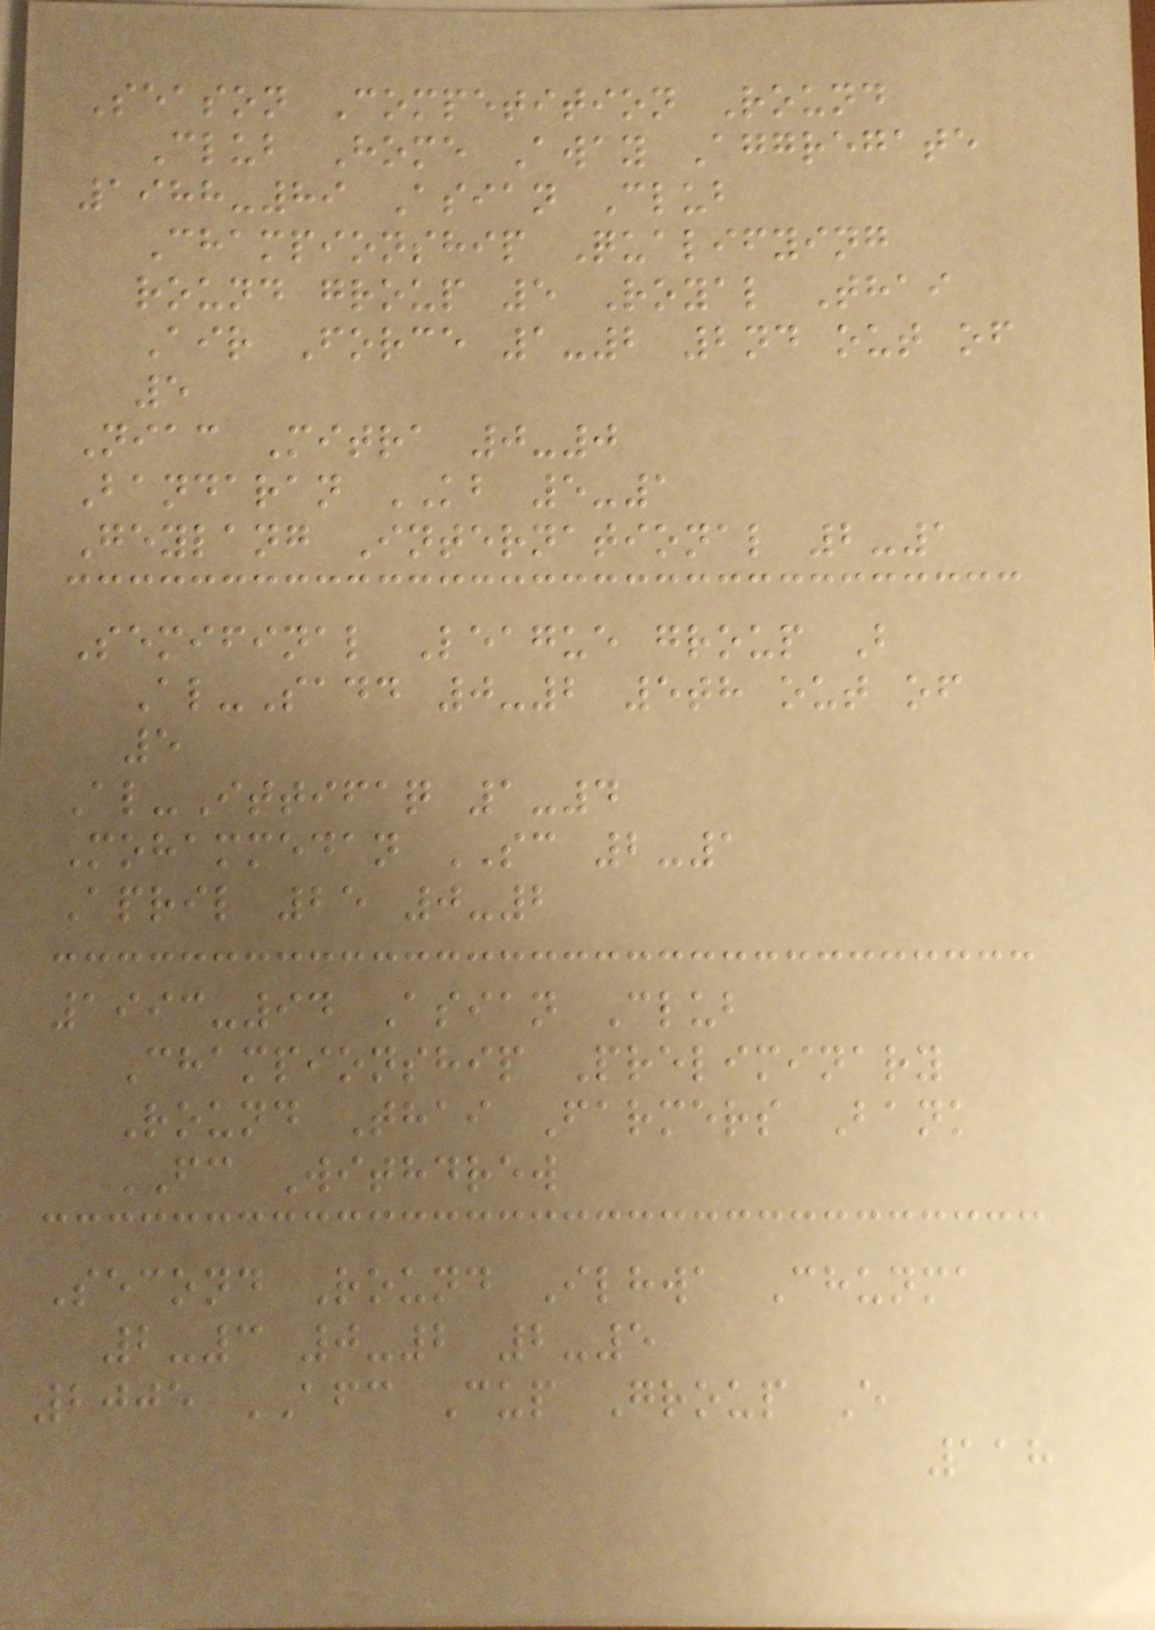Season Competition Round
Club Home Away Aggregate
1988-89 Asian Club
Championship Qualifying
round group 5 Royal Thai
Air Force 1-2 2nd out of
5
Niac Mitra 0-0
Bandaran KB 5-1
Geylang International 2-1
Semifinal League group B
Al-Sadd 0-2 5th out of
5
Al-Ittifaq 1-4
Mohammedan SC 2-1
April 25 0-2
1993-94 Asian Club
Championship Preliminary
Round Thai Farmers Bank
FC Withdrew
Second Round Ilhwa Chunma
2-3 0-2 2-5
2005 AFC Cup Group E
118
